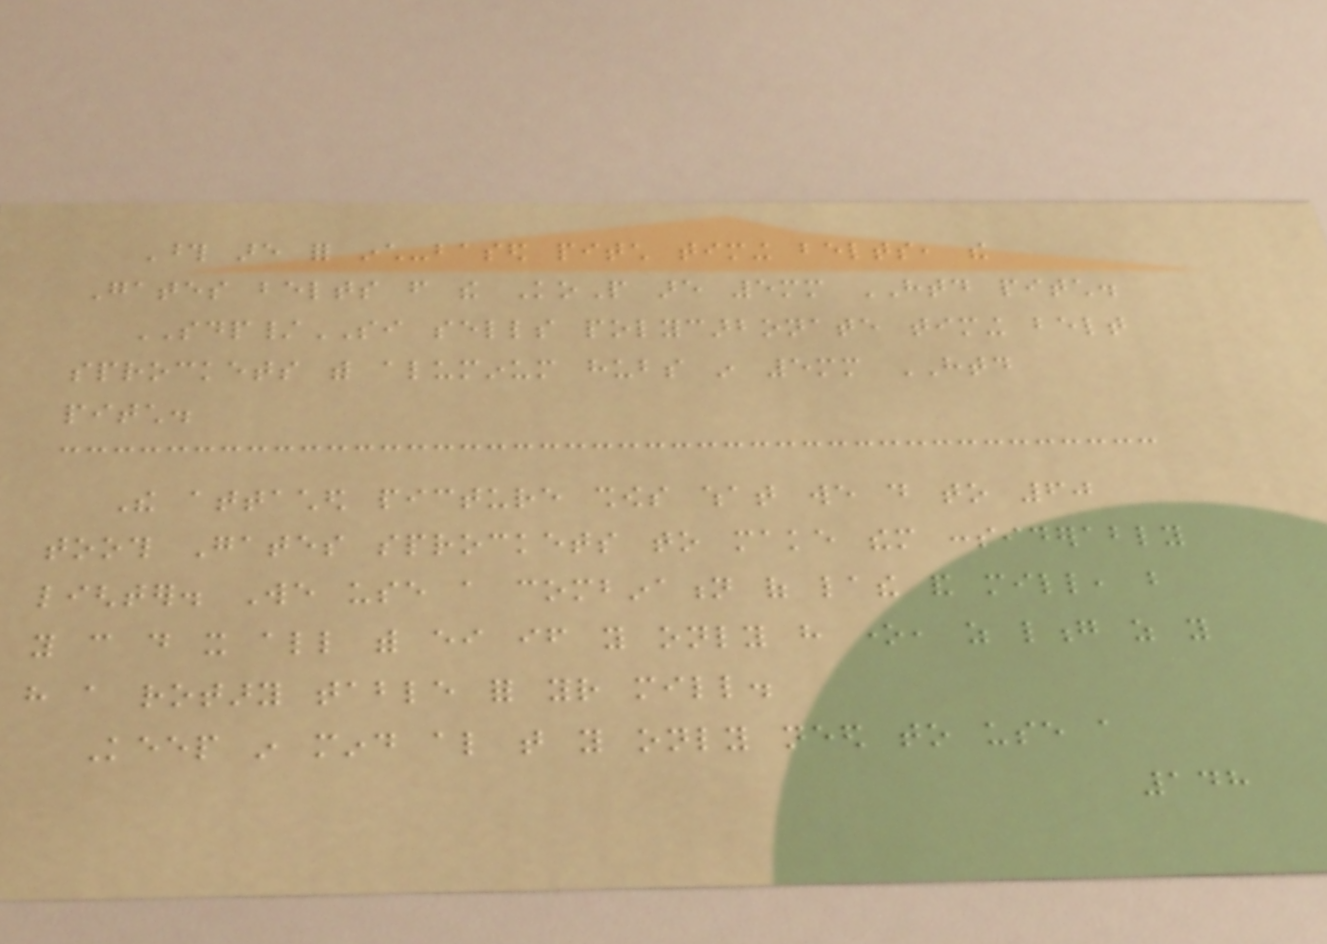Those are for inch-based pitch timing belts, the
Gates belts from the KoP are 5mm HTD pitch.
SDP/SI sells polycarbonate timing belt
sprockets with aluminum hubs in 5mm HTD
pitch.
The attached picture shows what we do to 60
tooth Gates sprockets to make them considerably
lighter. We use a combination of lathe and mill, but
you can do it all with either if you only have one, as long as you
have a rotary table for your mill.
Keep in mind also that you only need to use a
148
